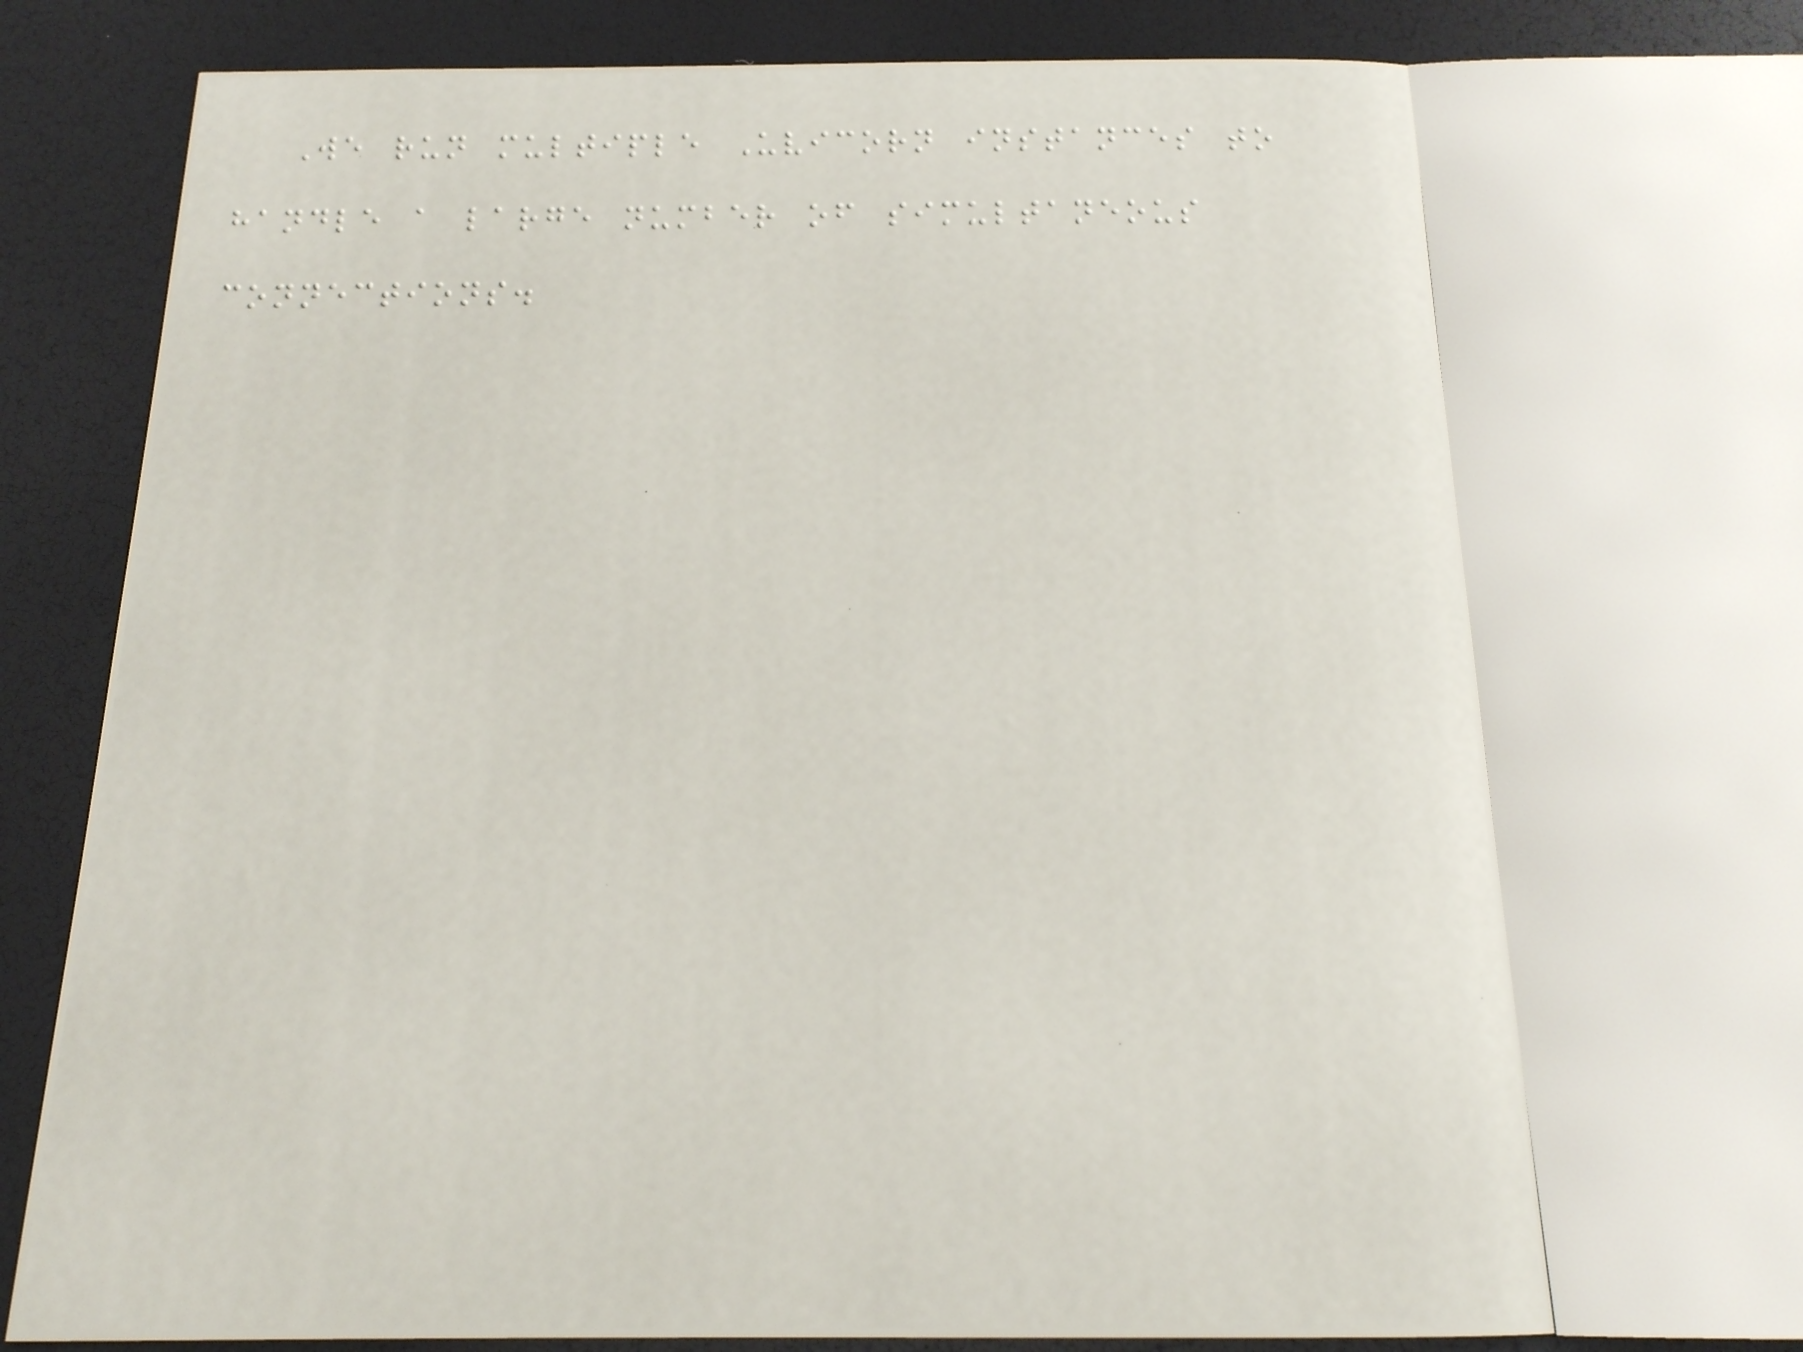We run multiple Uvicorn instances to
handle a large number of simultaneous
connections.
